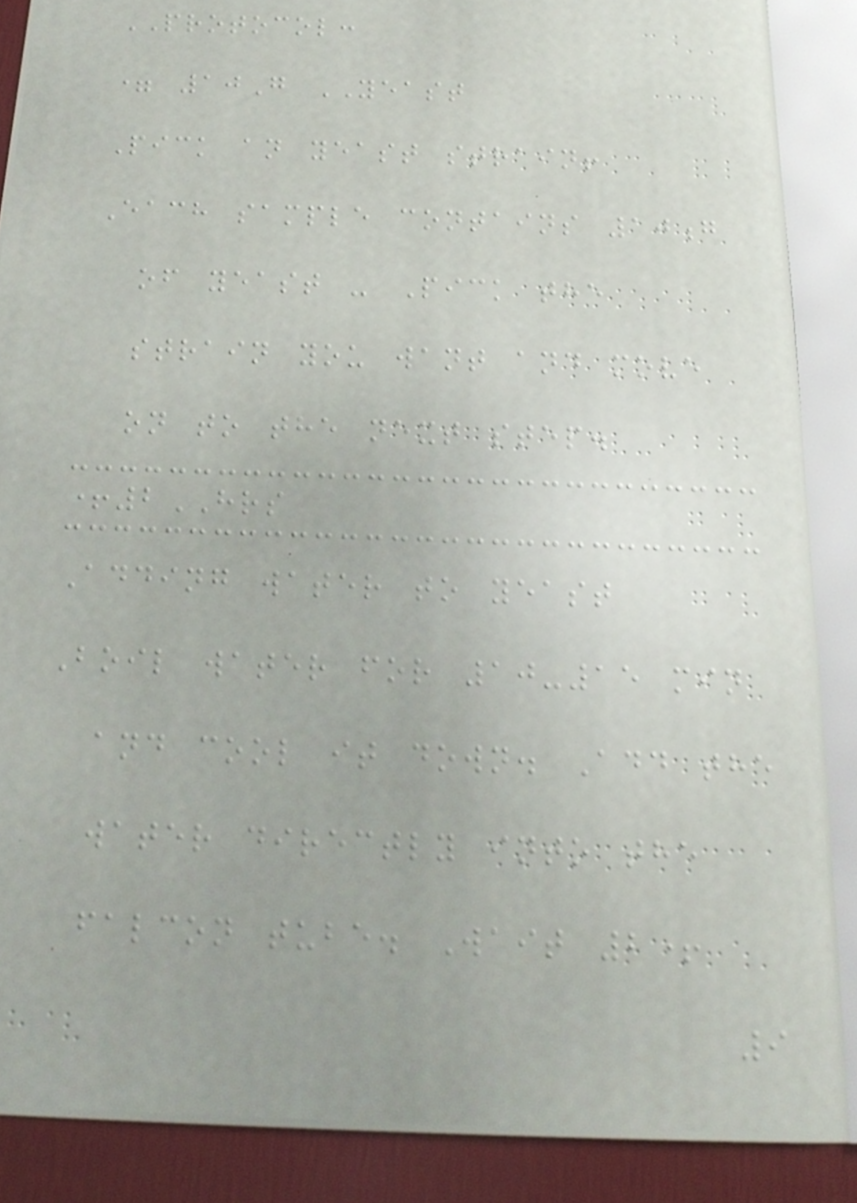PROTOCOL:
= 10G YEAST
Pick an yeast strain!
Each sample contains 10g
of yeast - Pick the
strain you want and move
on to the next step.
+2HRS
Adding water to yeast
Boil water for 10-15 min
and cool it down. Add the
water directly into the
falcon tube. Wait 2+
9
